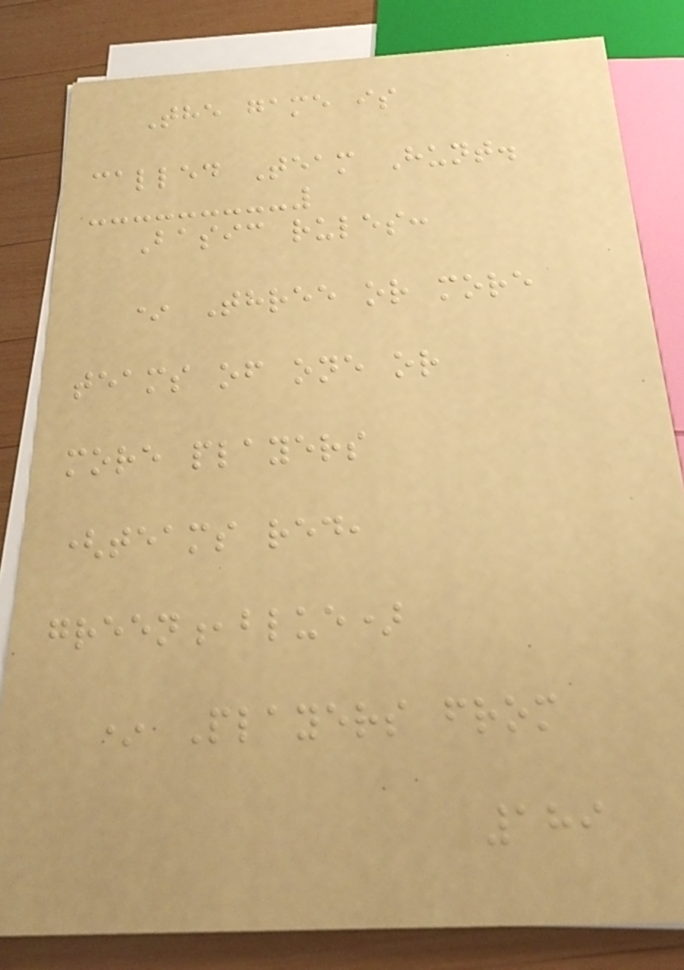The game is
called Team Hunt.
Basic rules:
* Three or more
teams of one or
more players
(teams red,
green,blue)
* Players from
189
